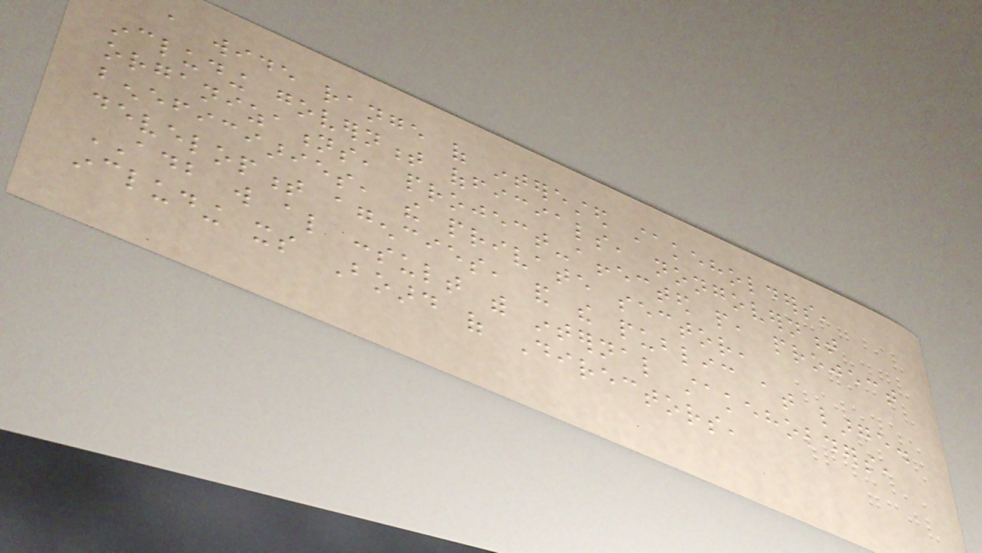a wide range of interested stakeholders,
including government officials, nongovernment
organizations, project-affected people, project
beneficiaries, the private sector,
development agencies, and the public at large.
ADB will also consult with internal stakeholders,
including its Board of Directors,
